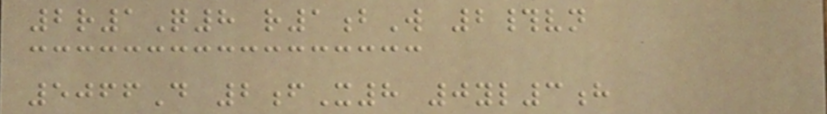2r1Q8 r1bW 2#vn
5066D 2fX8 0yl3h
